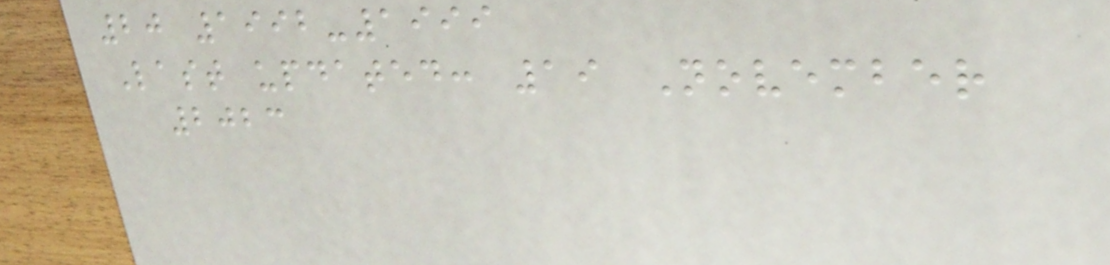20 1992-1999
Last updated: 19 November
2023
